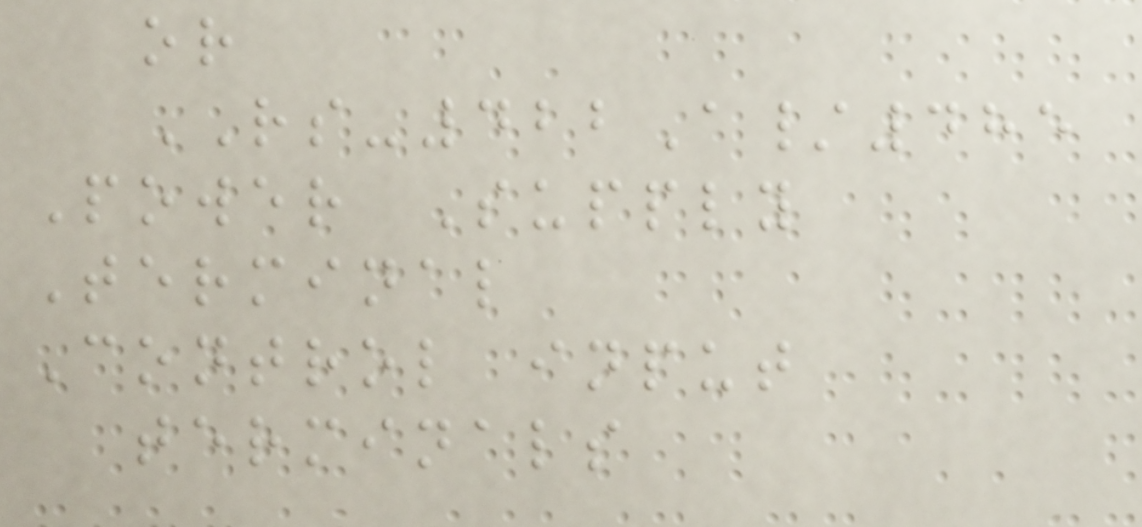or
RS-422A/485
Power Supply
Terminal
Control input
terminals
